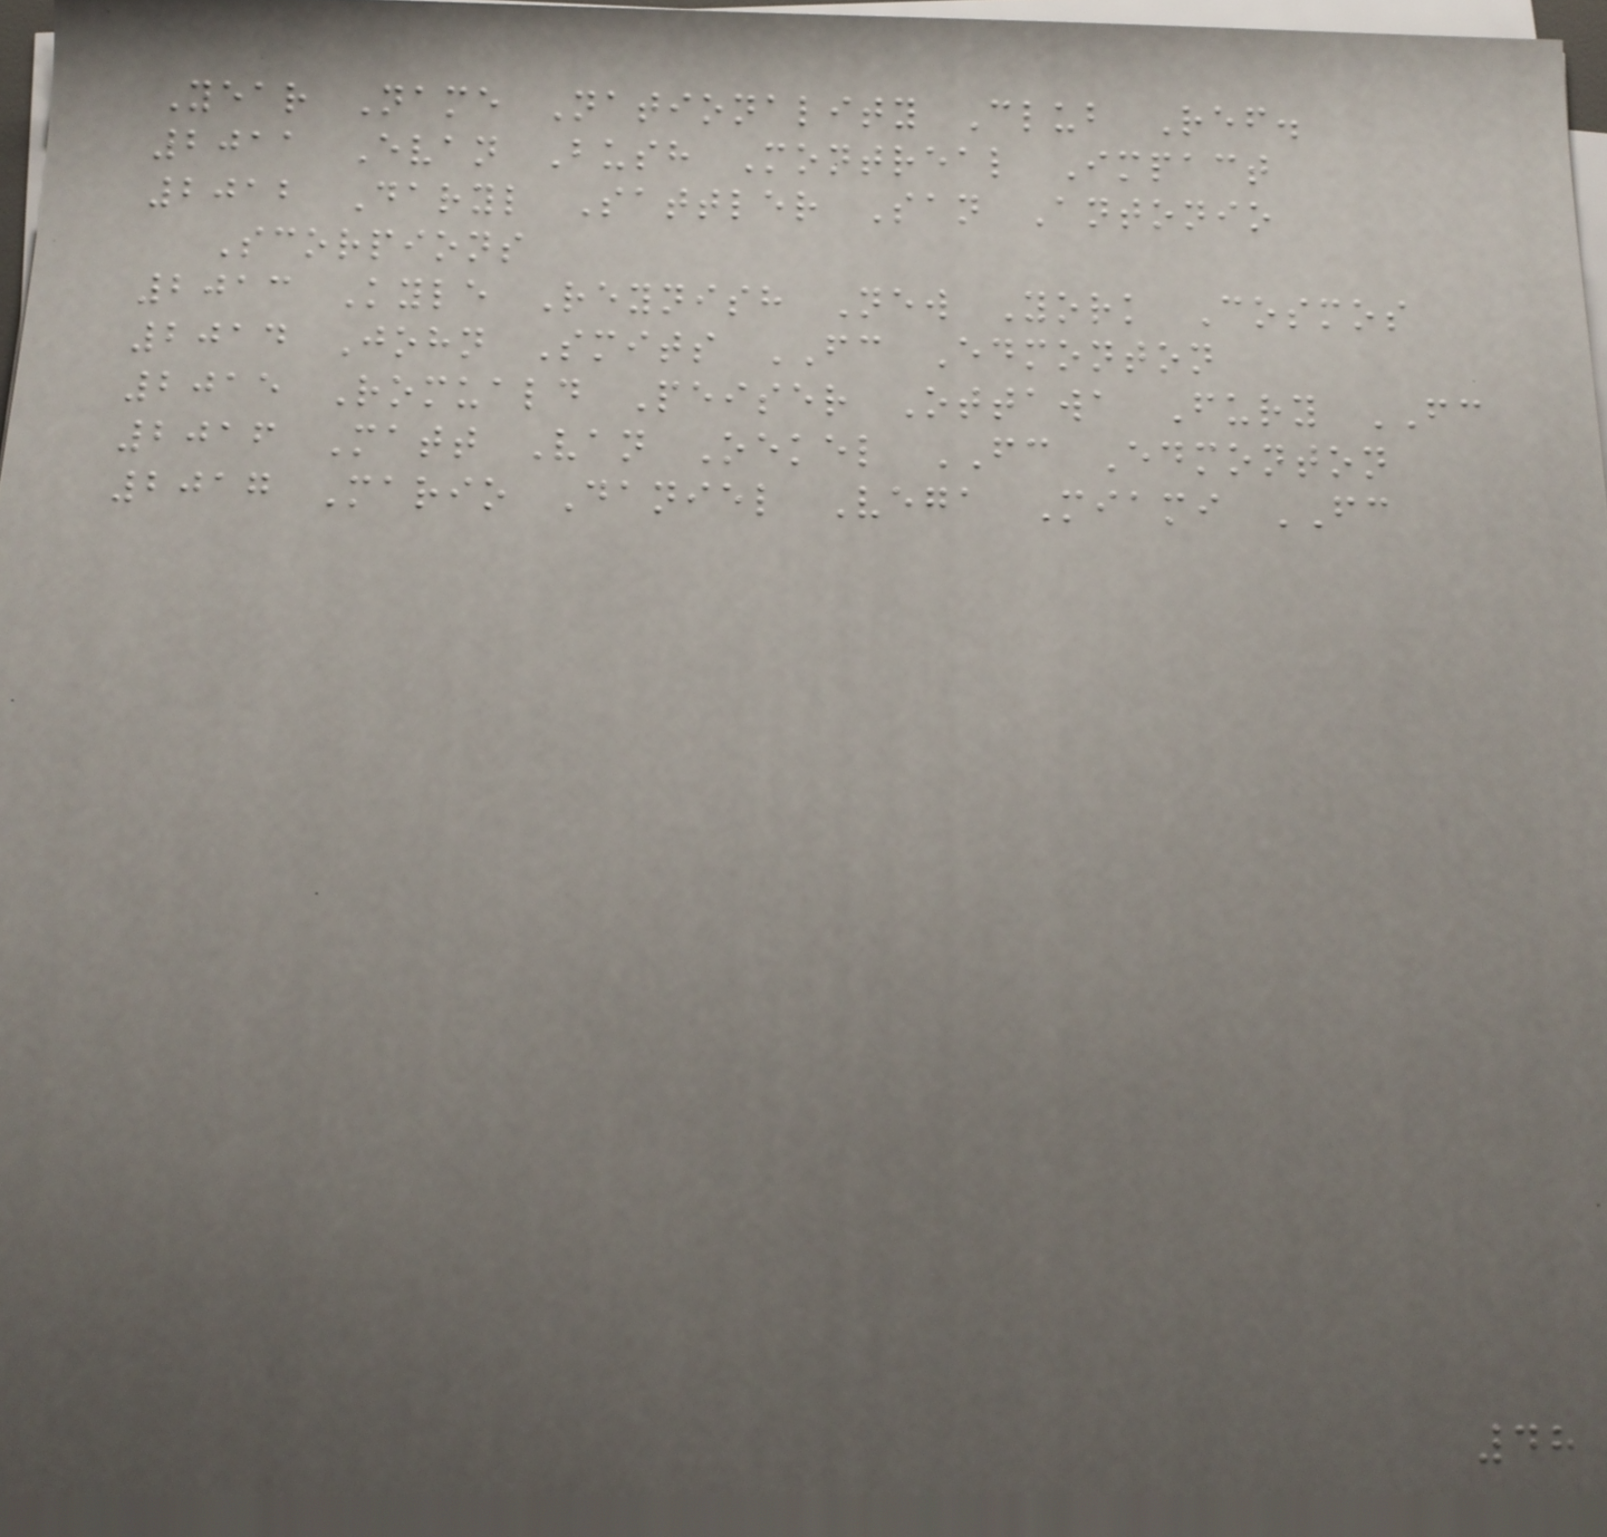Year Name Nationality Club Ref.
2011 Evan Bush Montreal Impact
2012 Daryl Sattler San Antonio
Scorpions
2013 Kyle Reynish New York Cosmos
2014 John Smits FC Edmonton
2015 Romuald Peiser Ottawa Fury FC
2016 Matt Van Oekel FC Edmonton
2017 Mario Daniel Vega Miami FC
48
